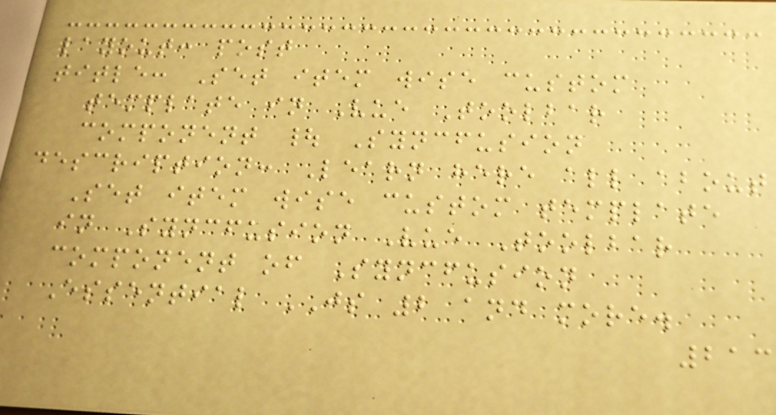layout: post
title: Set item wise custom
template in Vue Toolbar
component | Syncfusion
description: Learn here all about
Set item wise custom template
in Syncfusion Vue Toolbar
component of Syncfusion
Essential JS 2 and more.
213
